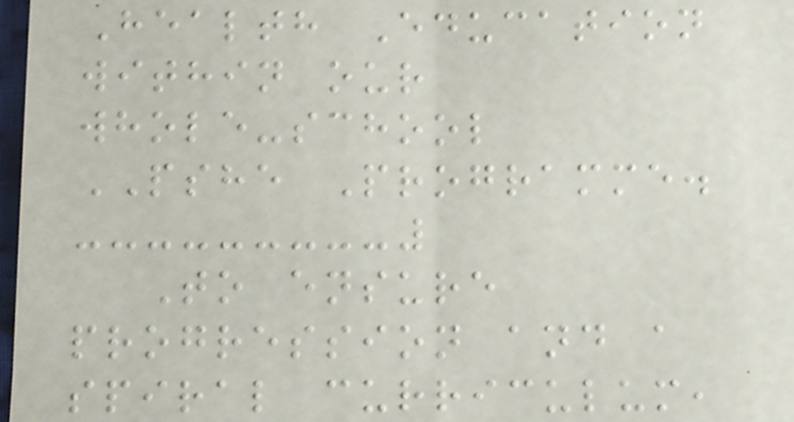Health Education
within our
whole-school
PSHE Programme.
To ensure
progression and a
spiral curriculum,
